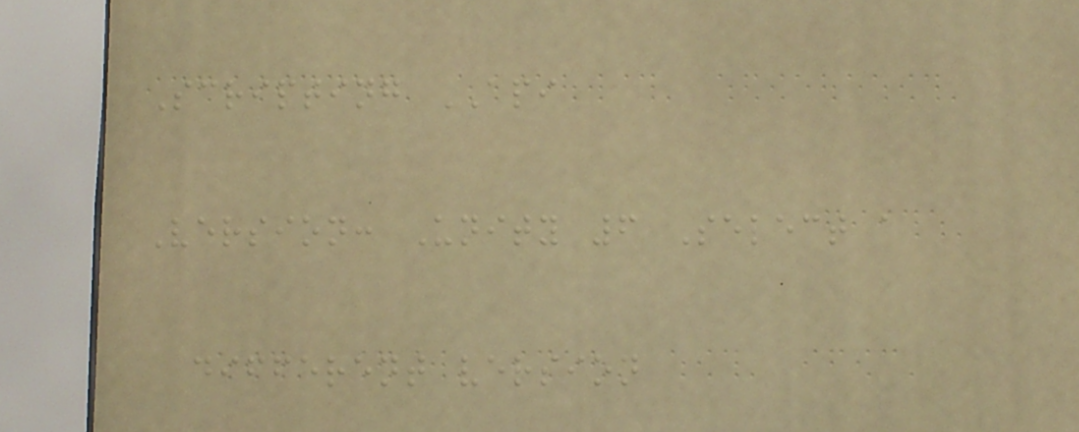Scripting API
Version: Unity 6 Select a
different version
